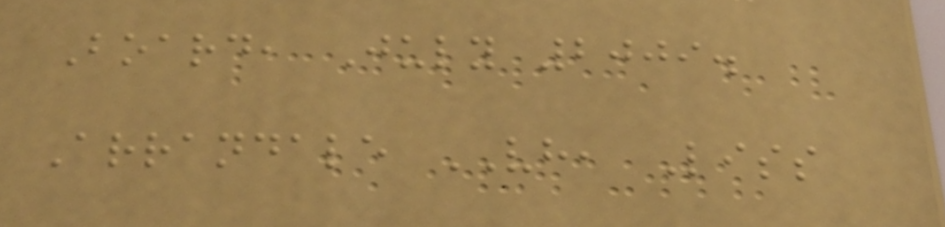Board, July 2009.
Arrandale VH, Liss
